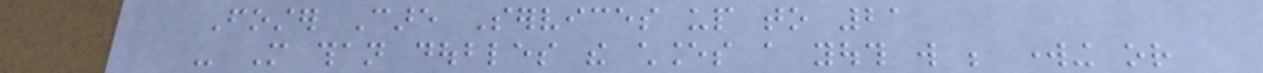Foster Care Services up to 21
- More than doubles the chances a youth will be working or
